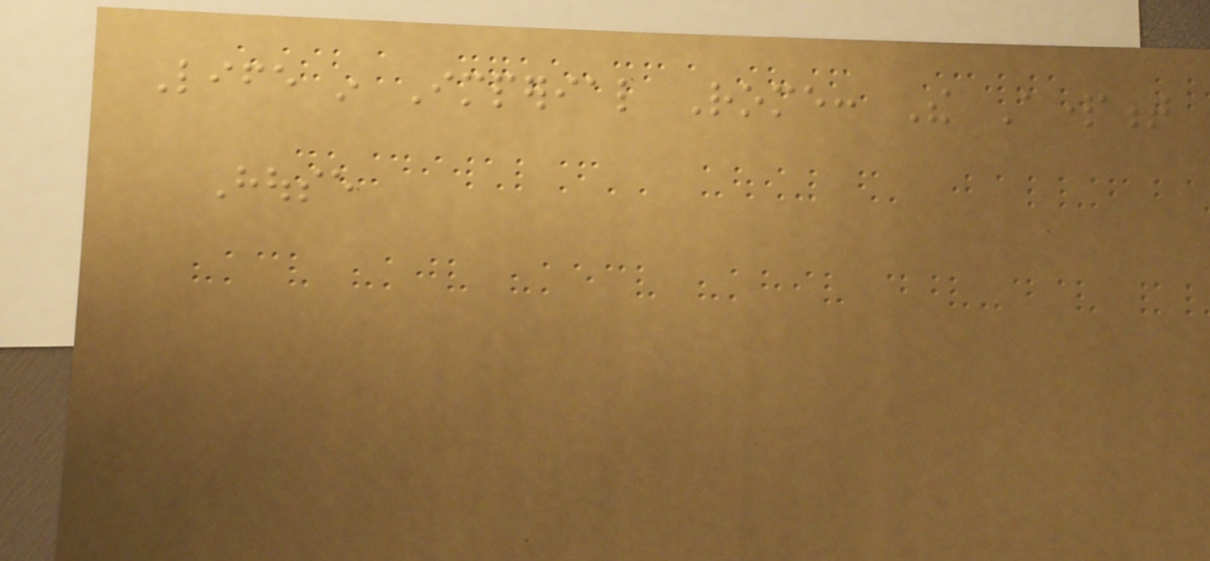Life in Imperial Rome: The Apartment
House
